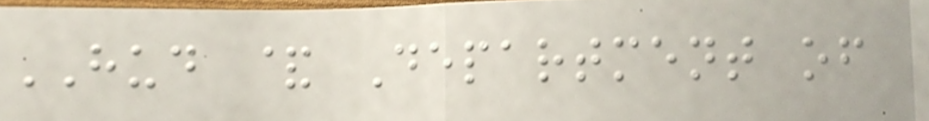HUD & Department of
